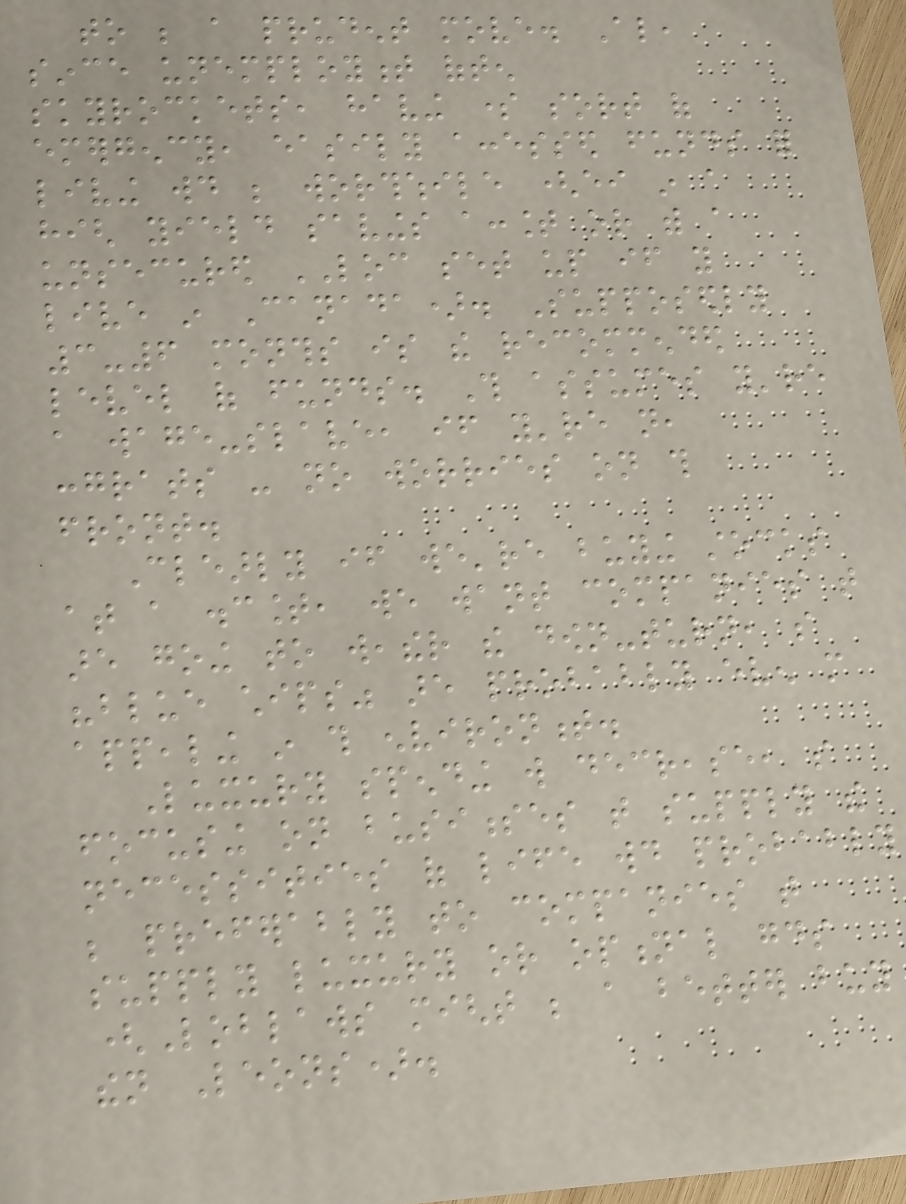to be a prudent move. Also,
since unemployment often
skyrockets, having some sort of
emergency, easily accessed funds for
living would be worthwhile (either in a
high yield savings account or with a
unsecured LOC set up if you
live in Canada). Supposedly
3-6 months is the recommended
level of funds. This assumes you're
a wage-slave, if you're not,
congrats - no worries on this
front.
Clearly if we're buying stocks
at a discount, we want companies that
are going to weather the down-turn, so
"blue chips" are probably even more
appealing in this environment.
Luxury spending will decrease, so
focusing on businesses that supply the
necessities of life would probably
be preferably to companies that
supply luxury or optional goods
(Loblaws might be a better buy
then Leons).
